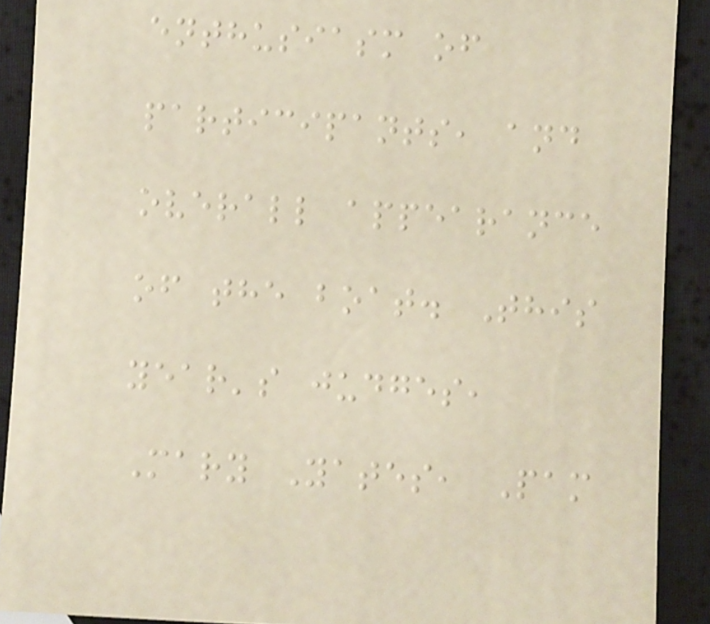enthusiasm of
participants, and
overall appearance
of the boat. This
year's judges,
Mary Yates, Pam
